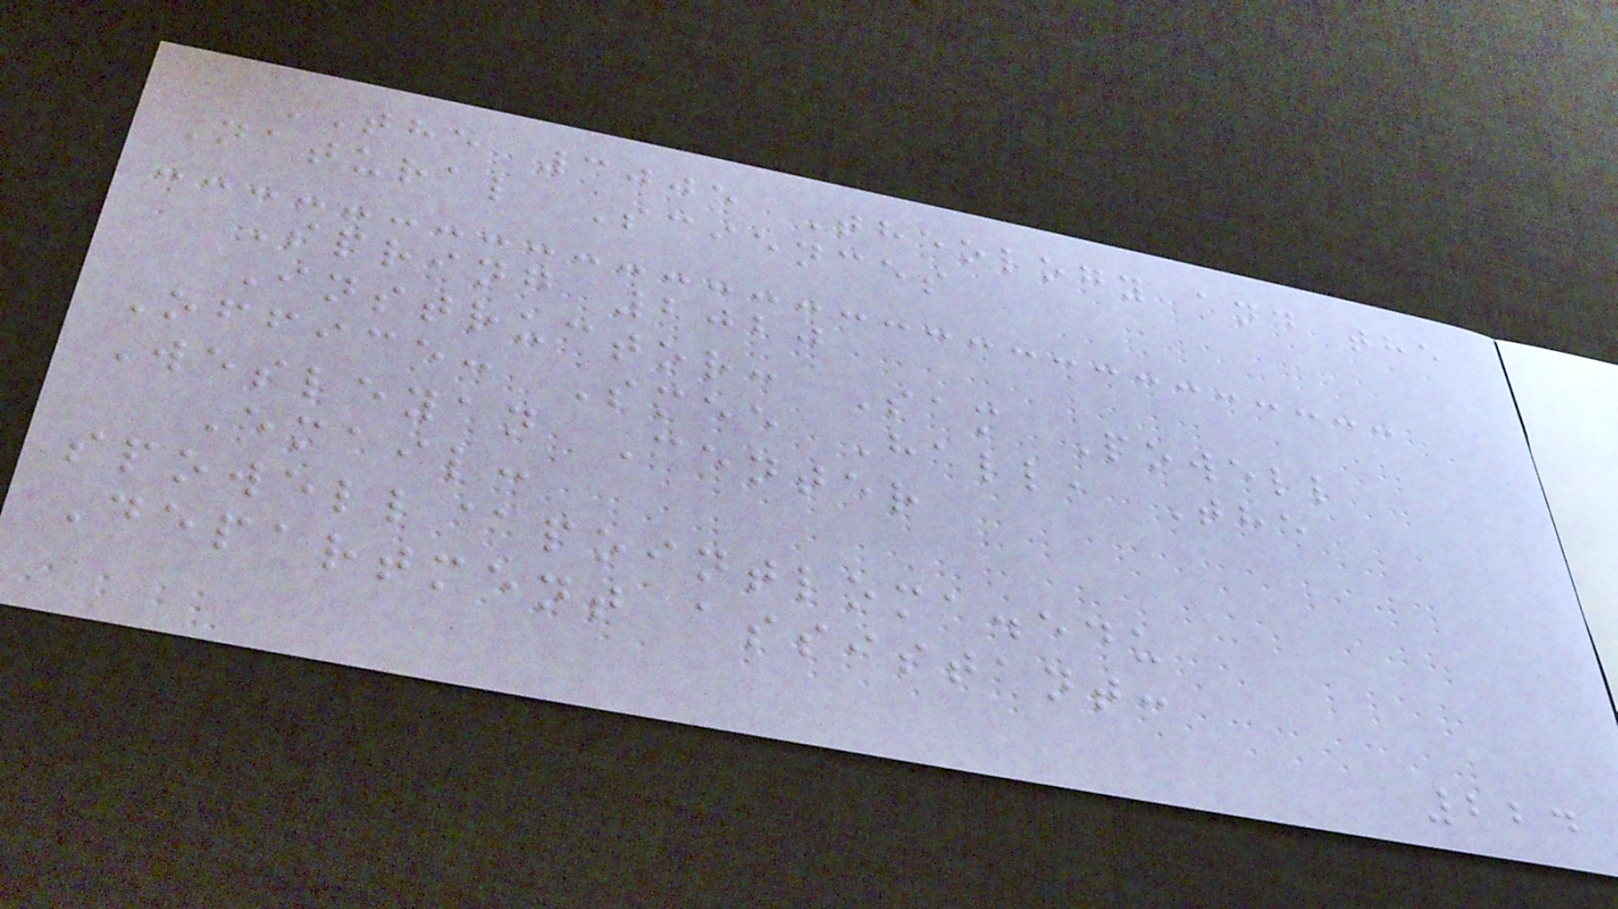THE 3005 Theology and the
Natural Sciences
Spring 2020
Instructor: Sam Powell
Office: Smee Hall, The
Wesleyan Center
Email:
spowell@pointloma.edu
Department assistant:
224
